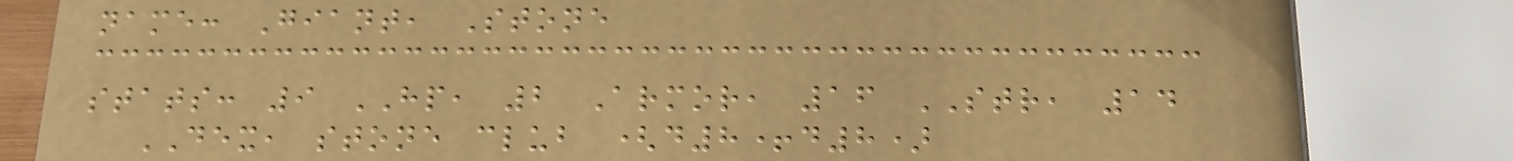name: Giant, Stone
stats: 9 HP, 2 Armor, 16 STR, 14
DEX, stone club (d8+d8)
